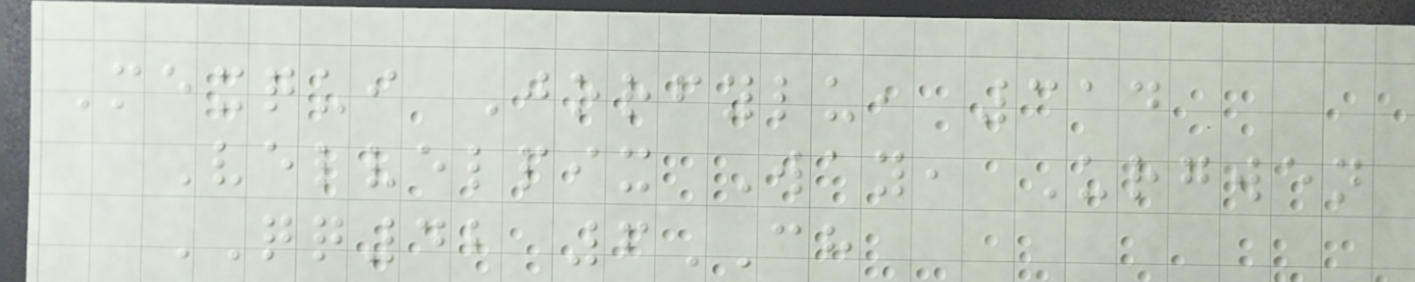Mexqui Jorfylu, 314
Velvelpix Way, Urgwen
QQ42 6CH
